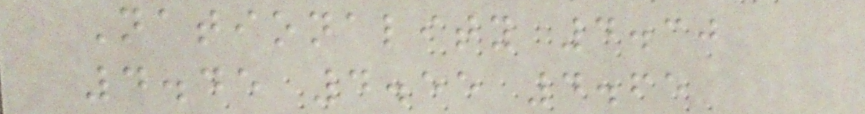Nationality 4.30
4.45 4.55 4.65
